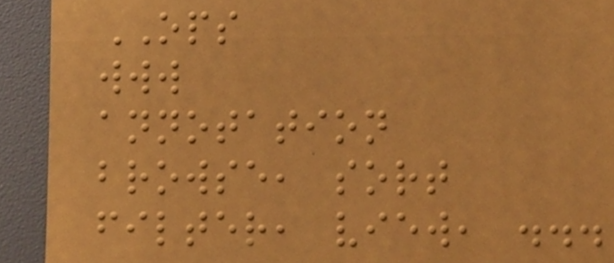OPS
www
annotation
browse, sort
filter, view, ...
